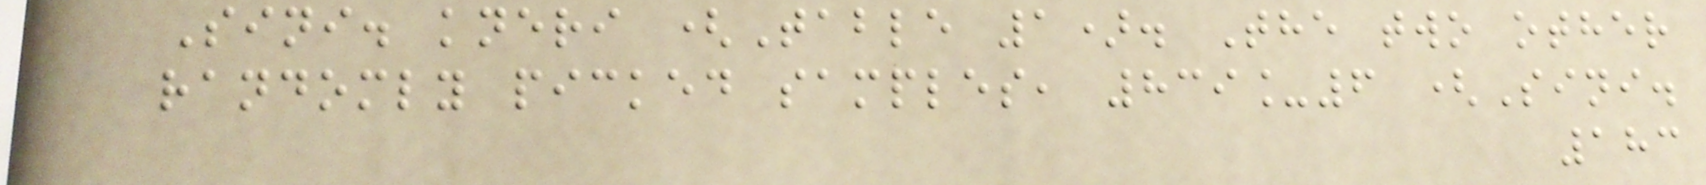Sini. kneri (Table 1). The two other
randomly picked samples, 839_6 (Sini.
183
